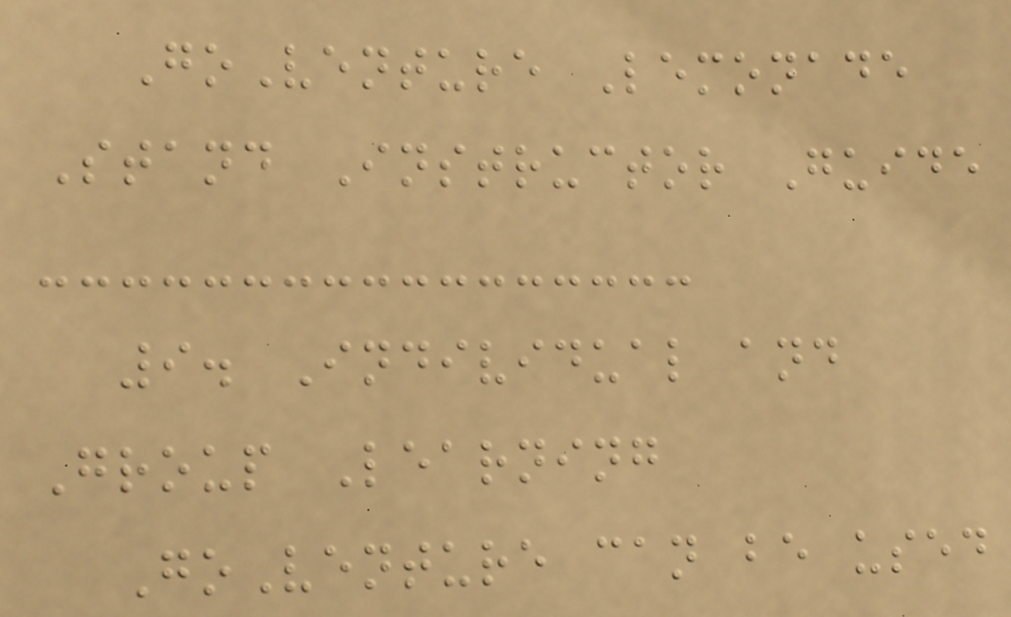GoVenture Lemonade
Stand Instructor Guide
9. Individual and
Group Learning
GoVenture can be used
